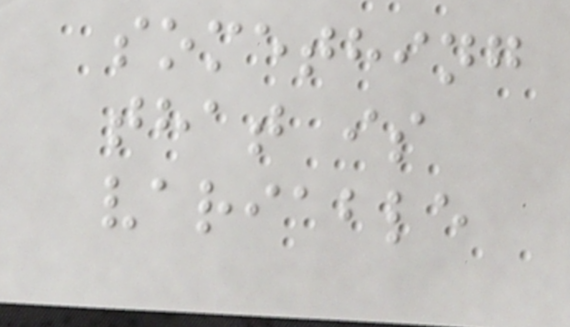something
that is
variable
